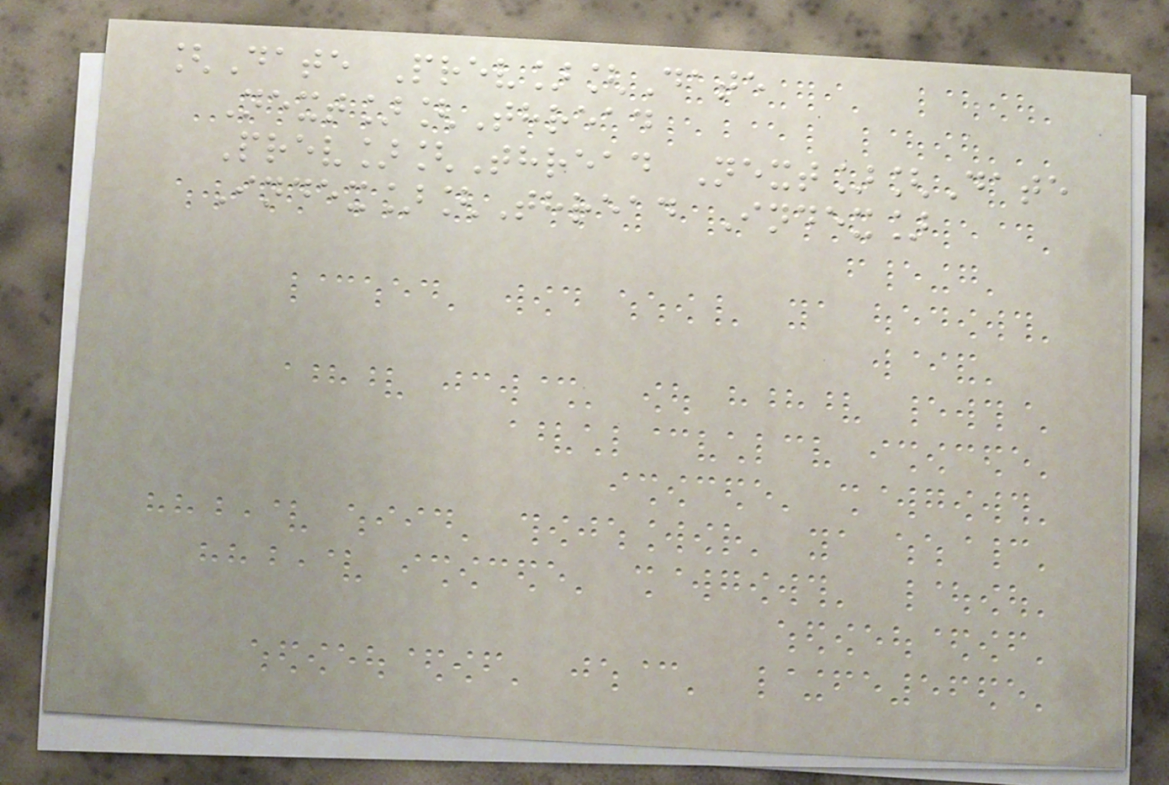[Date Prev][Date
Next][Thread
Prev][Thread Next][Date
Index][Thread Index]
